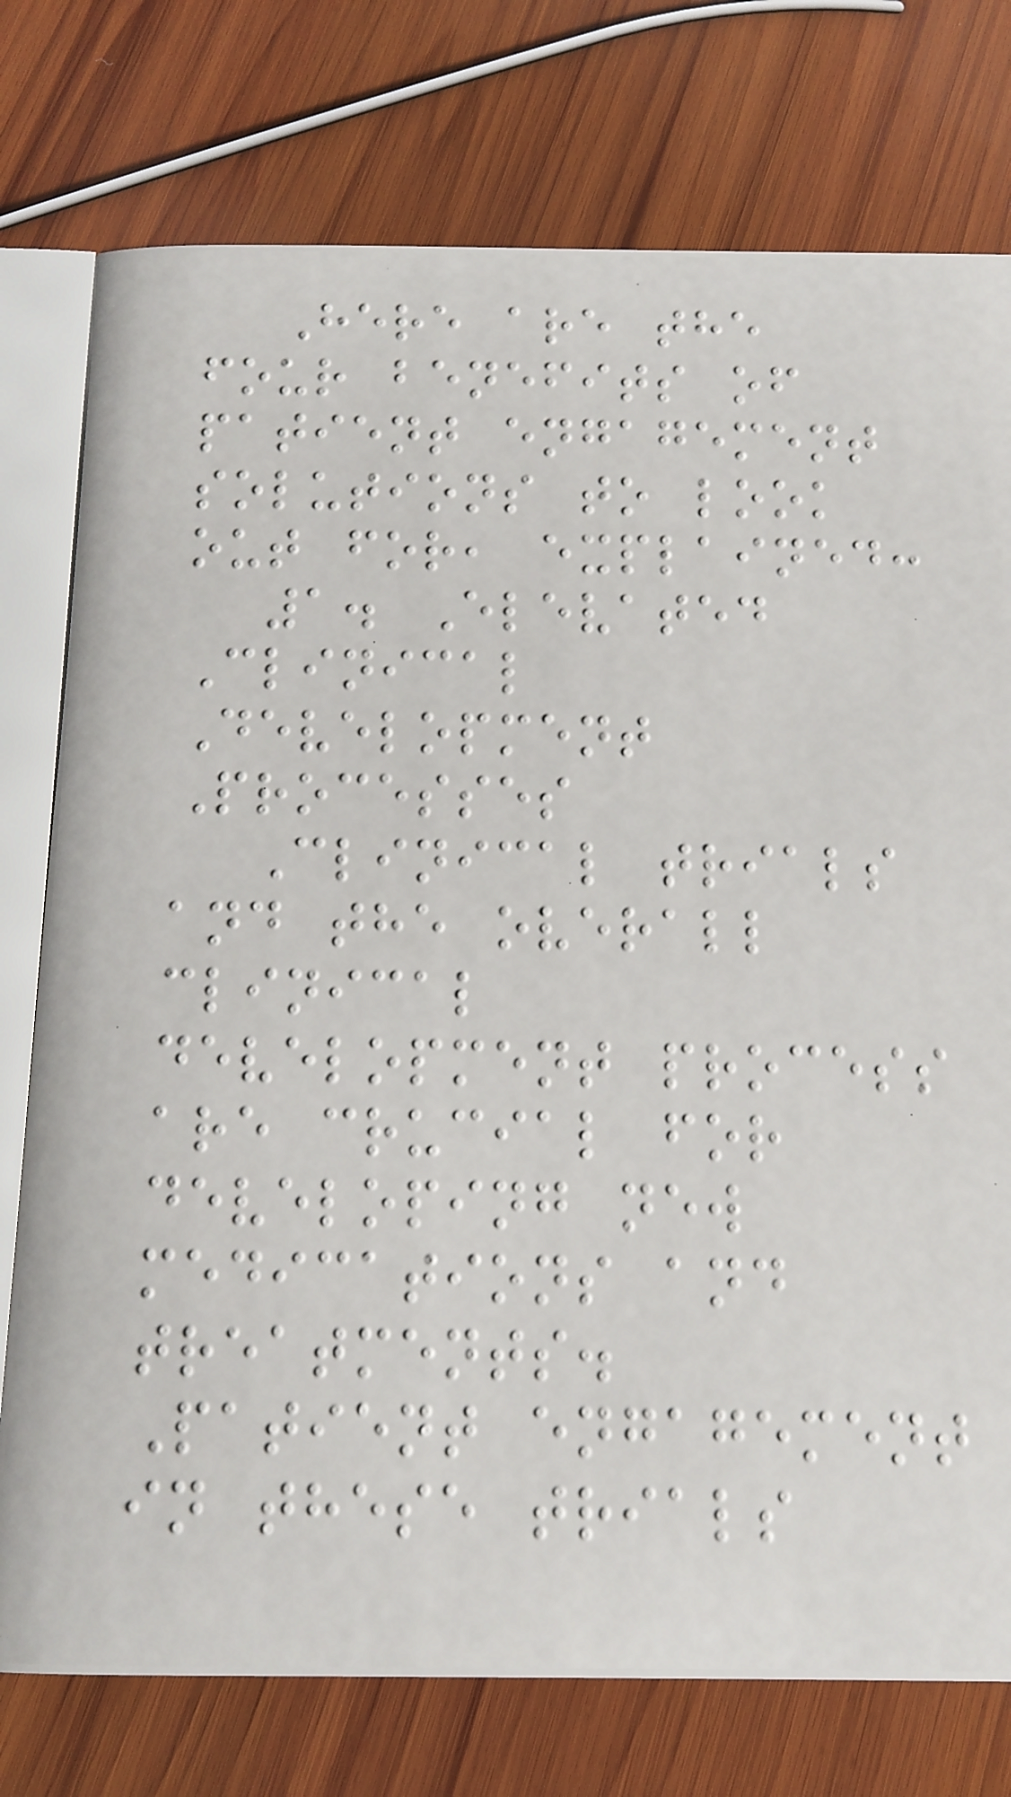Here are the
four benefits of
patient engagement
solutions to look
out for, explained:
1. Elevated
Clinical
Development
Processes
Clinical trials
and the overall
clinical
development process
are crucial for
developing new
medications and
treatments.
Patient engagement
in these trials
